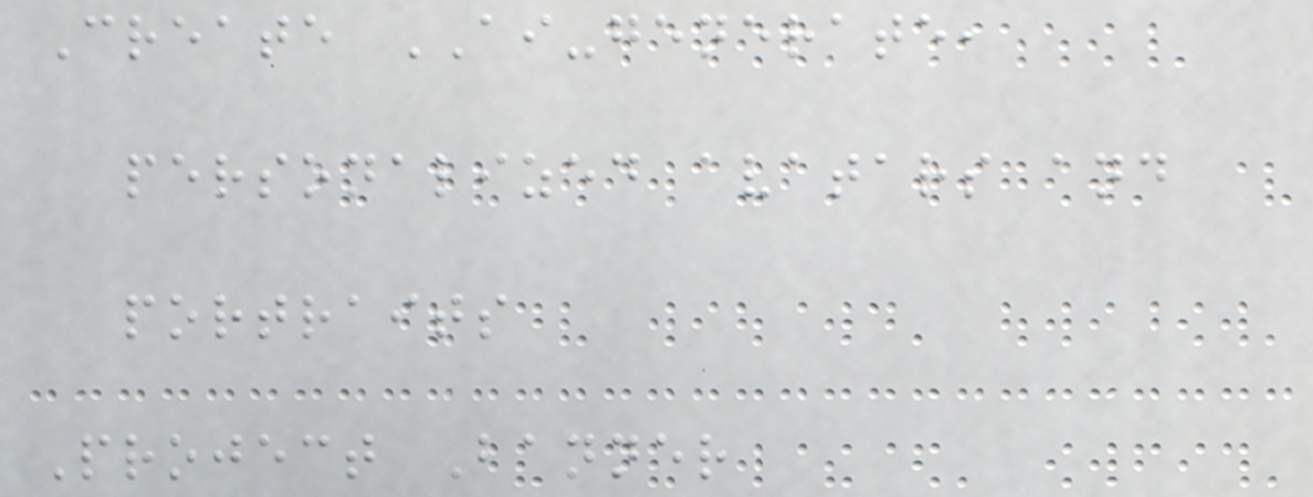Create AI-generate,
personalized avatars and
portraits
Project Banner
